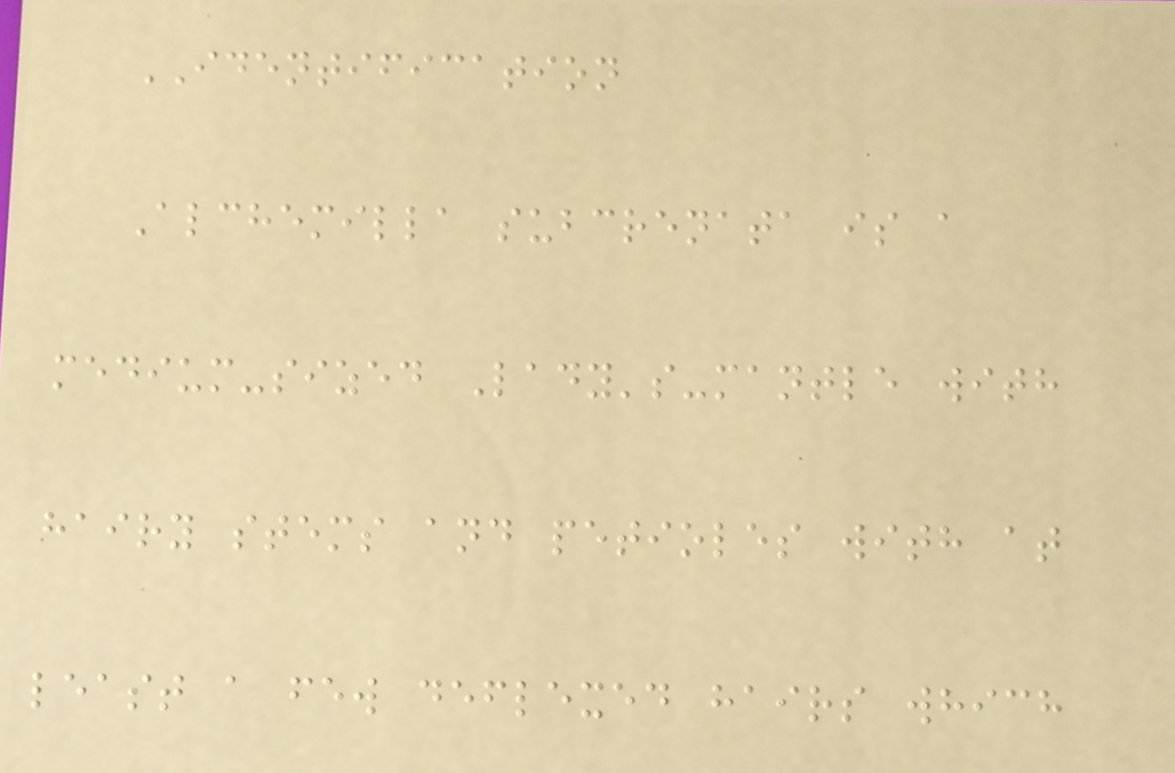IDENTIFICATION
Alchemilla subcrenata is a
medium-sized Lady's-mantle with
hairy stems and petioles with at
least a few deflexed hairs which
